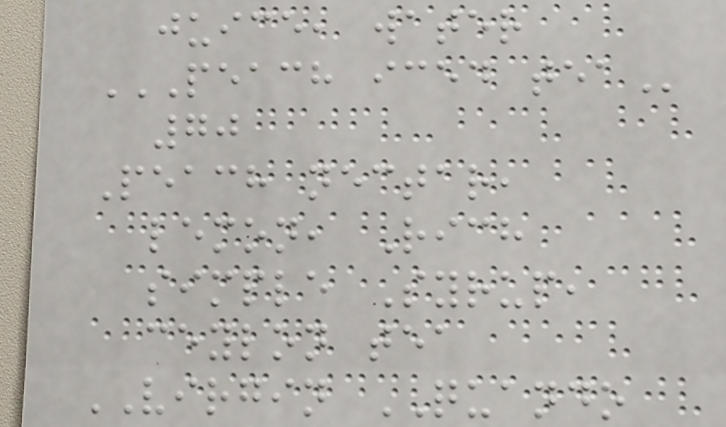juice, water
PEACH ICED TEA
70
Peach nectar,
lemon, Rich
simple Syrup,
ceylon tea
VIRGIN QUANDO
